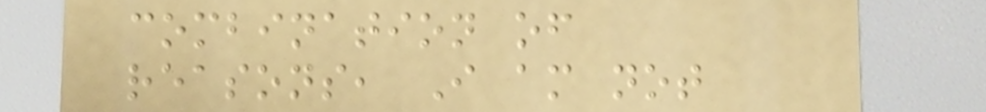combination of
reasons, I am not
